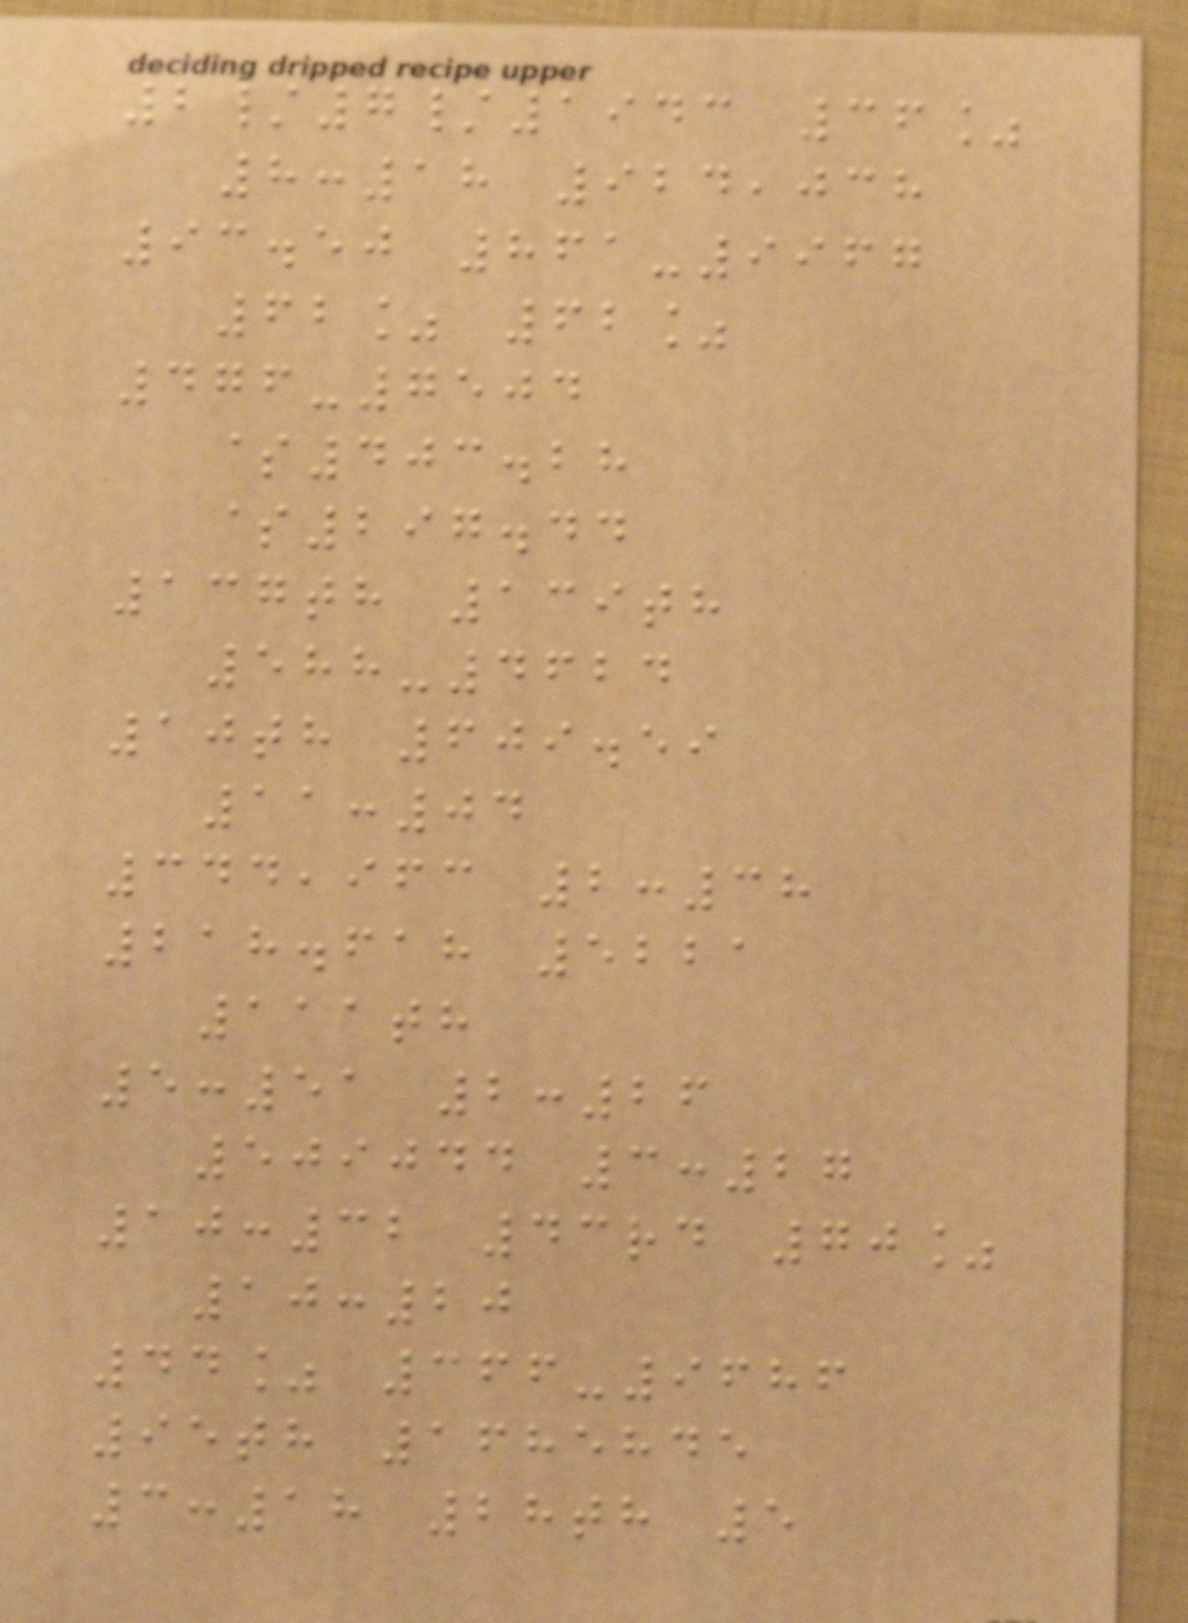2/7/1943 36%
8:18 924,038
93.50 861-9967
62% 62%
476-7504
$403.28
$297.44
137th 139th
588-4624
10th 609.59
11:04
344,963 2:38
218.618 5221
111th
5:51 2:26
509044 3:27
10:32 43rd 70%
10:20
44% 366-9686
95th 1685845
3:18 28th 5
